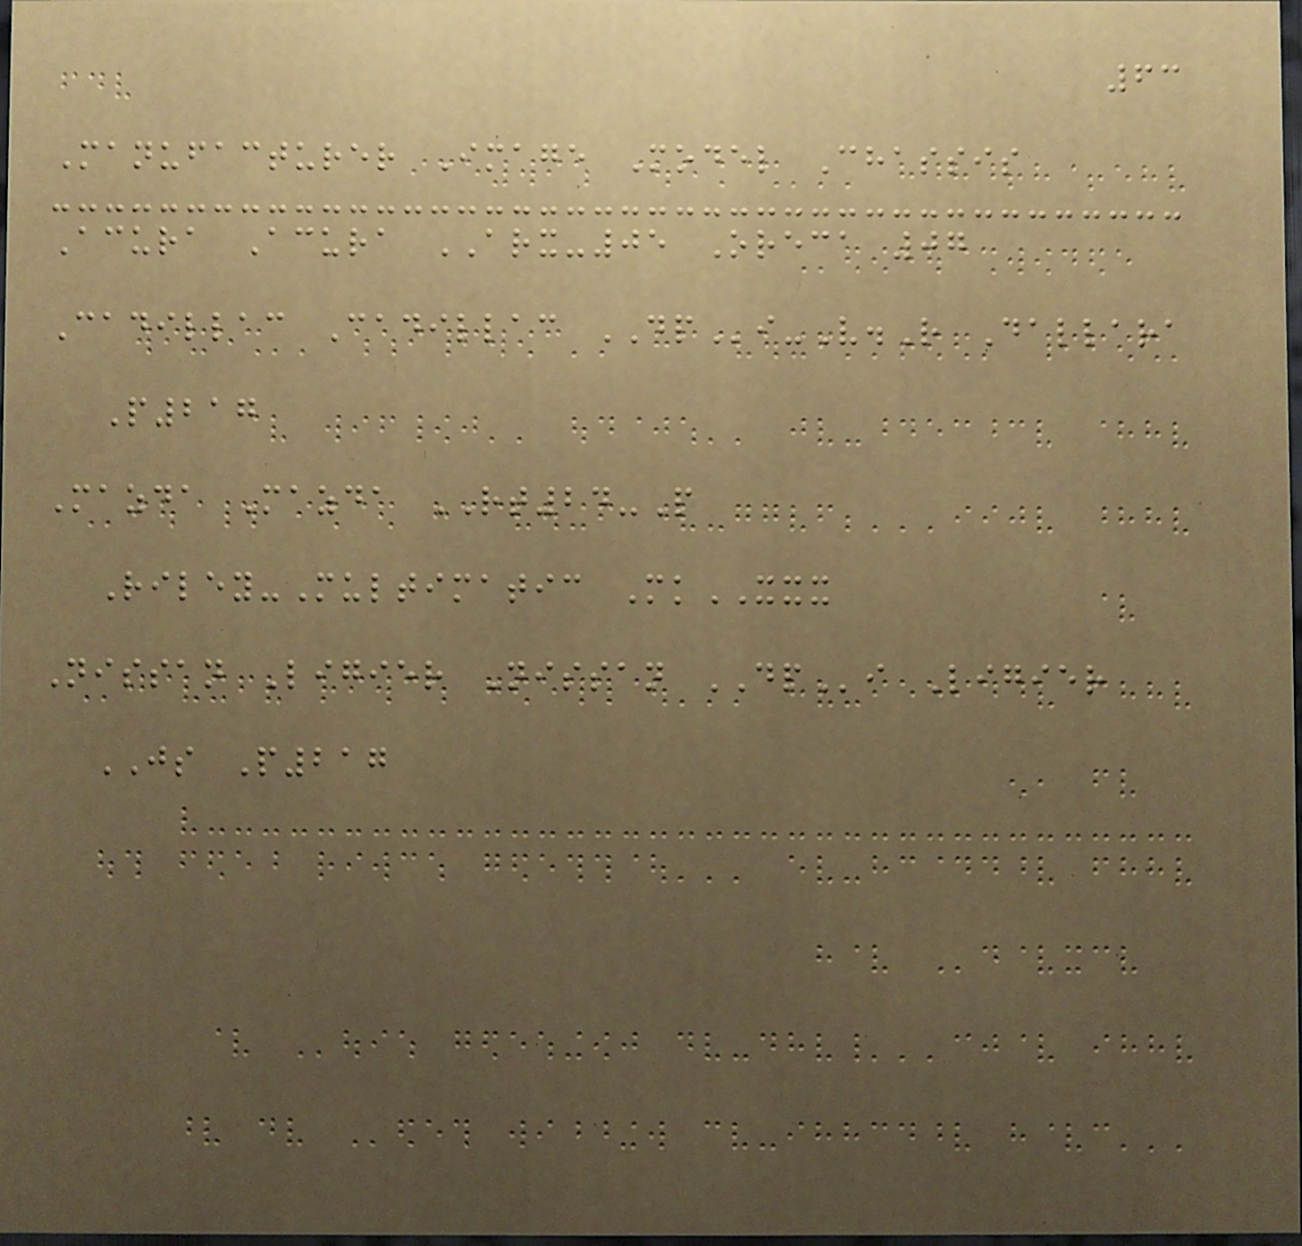63
Manufacturer Image Model Chassis
Acura Acura ARX-05 Oreca 07
Cadillac Cadillac DPi-V.R Dallara
P217
Mazda Mazda RT24-P
Riley-Multimatic MkXXX
Nissan Ligier Nissan DPi Ligier
JS P217
